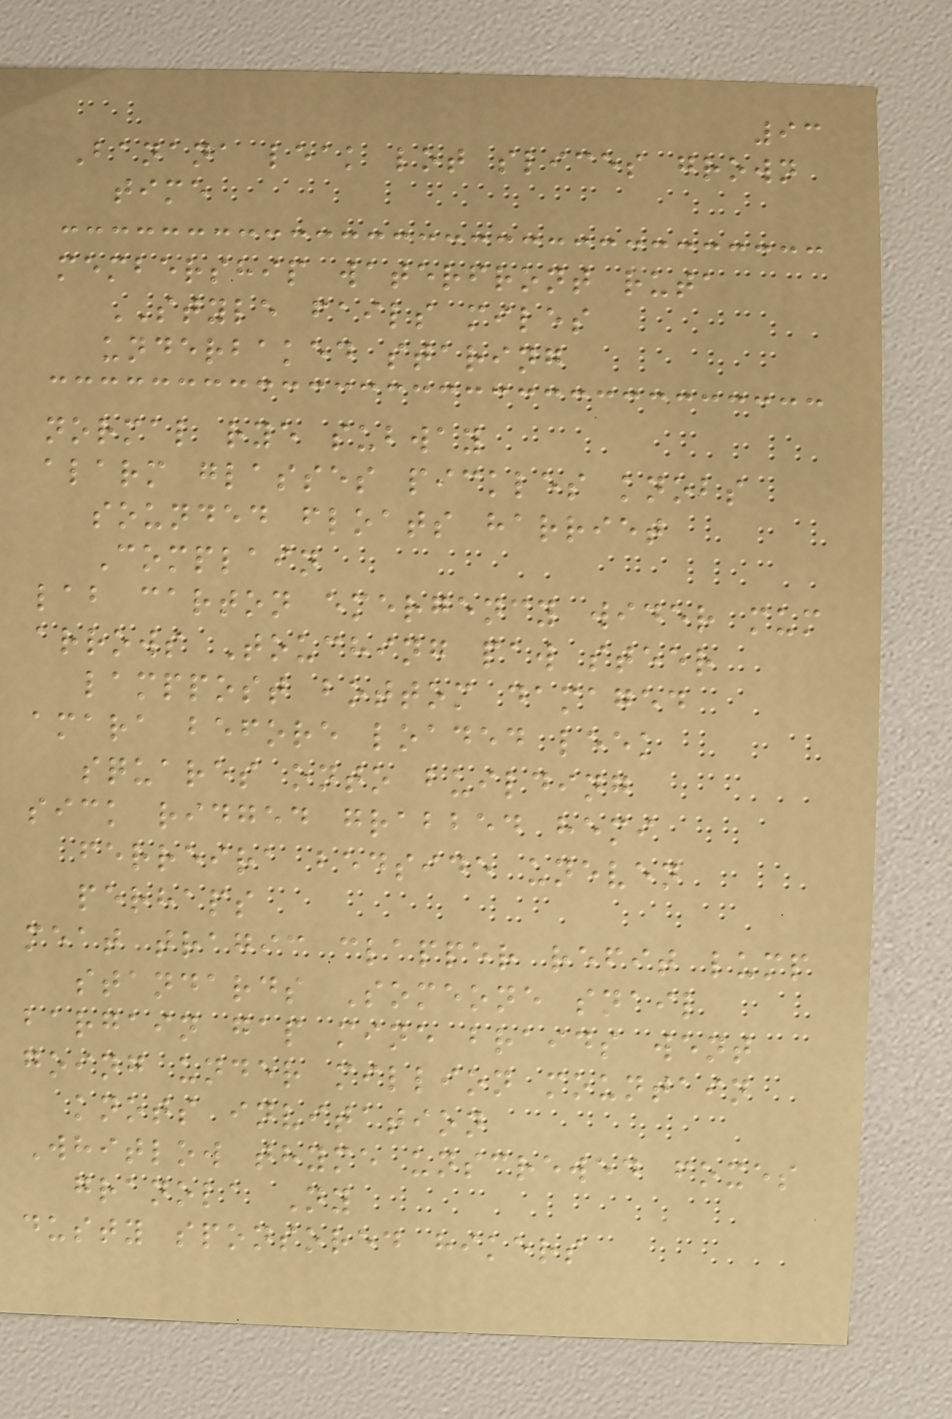93
Banana leak lot slices grown
time
membership waterfront ruta
STYLE fails miles
underbaked staring
normal rye subway
alarm glasses pickles knobs
sounded floats harriet
Complain
lab carton emergency wider mum
arrows Touching paw steer
lamppost bottom damaged
amara before loaded leek
squares onto building
sick ridged grabbed hemi
ferreira bedside uneven
perhaps
meat tragic clapper refit lump
standards Someone snail
bargain gap mine braids went
going under million mountain
knots invitation
Whitlow thyme unscrewed foxes
granola Ny
dusty sponsored hikers
